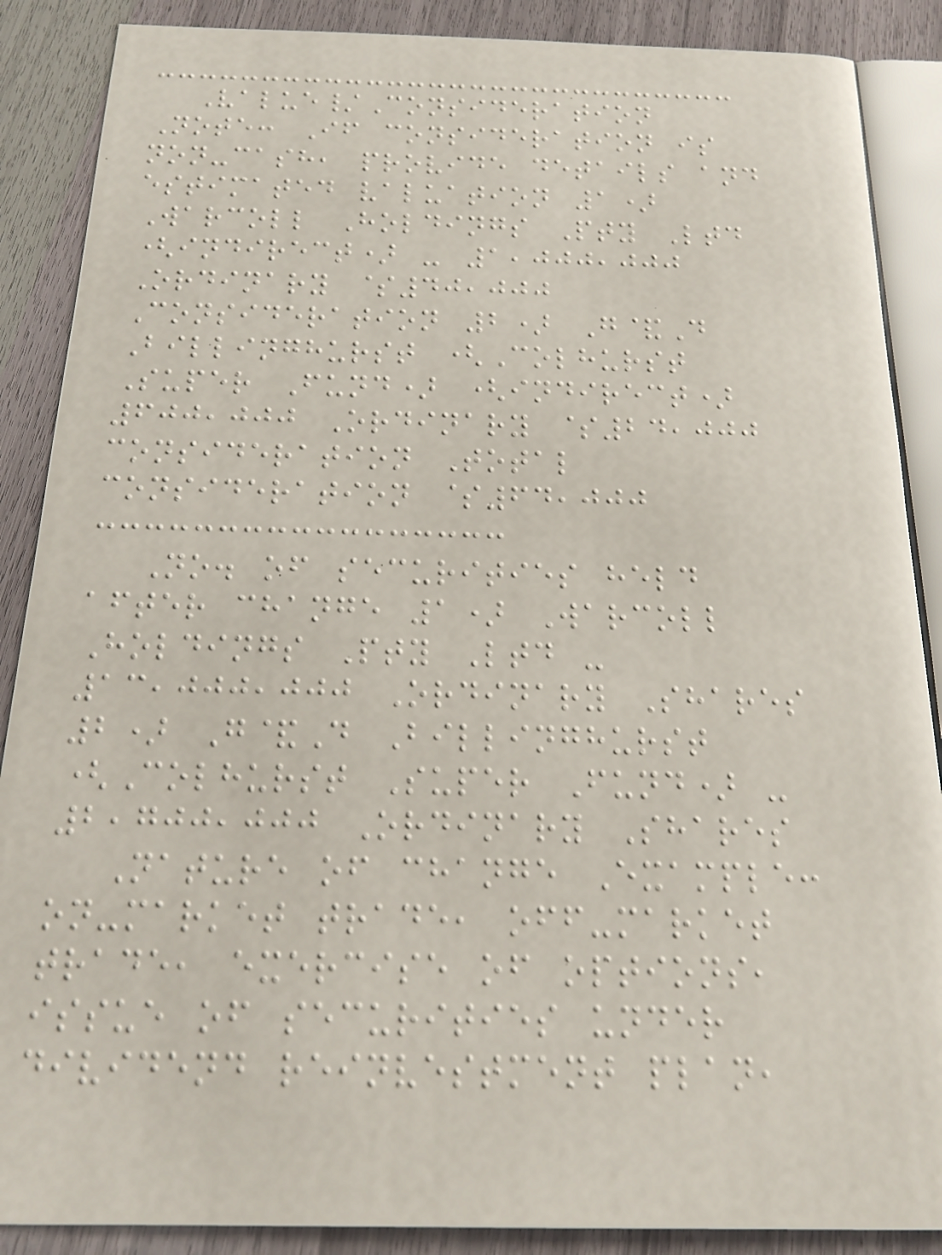Value/Consideration
Note: If consideration is
non-cash, provide details and
estimated valuation 1)
Warcoll Holdings Pty Ltd
(indirect) - 1,000,000
Ordinary $40,000
Consideration 2) G&D
Billinghurst (Colhurst
Super Fund) (indirect)
600,000 Ordinary $24,000
consideration Total
consideration $64,000
No. of securities held
after change 1) Warcoll
Holdings Pty Ltd -
13,000,000 Ordinary Shares
2) G&D Billinghurst
(Colhurst Super Fund) -
2,700,000 Ordinary Shares
Nature of change Example:
on-market trade, off-market
trade, exercise of options,
issue of securities under
dividend reinvestment plan,
